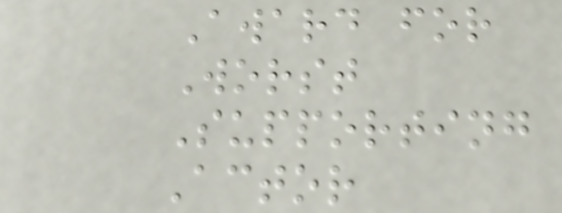Award for
Worst
Supporting
Actor
